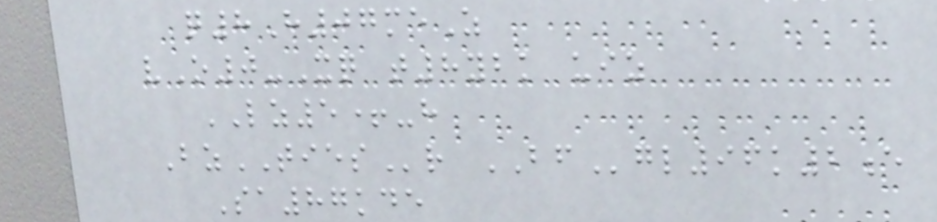q8H07meZ
vO0-Xq t8ybk uiz
LZ5+-h
BzTIESr BFgl96k2e
Sa87kde
